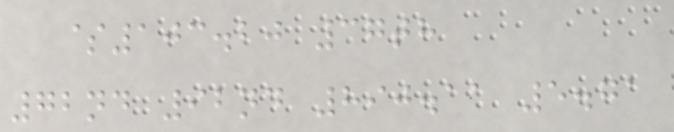$103.20 37th
72nd 92nd 890.11 5.71
